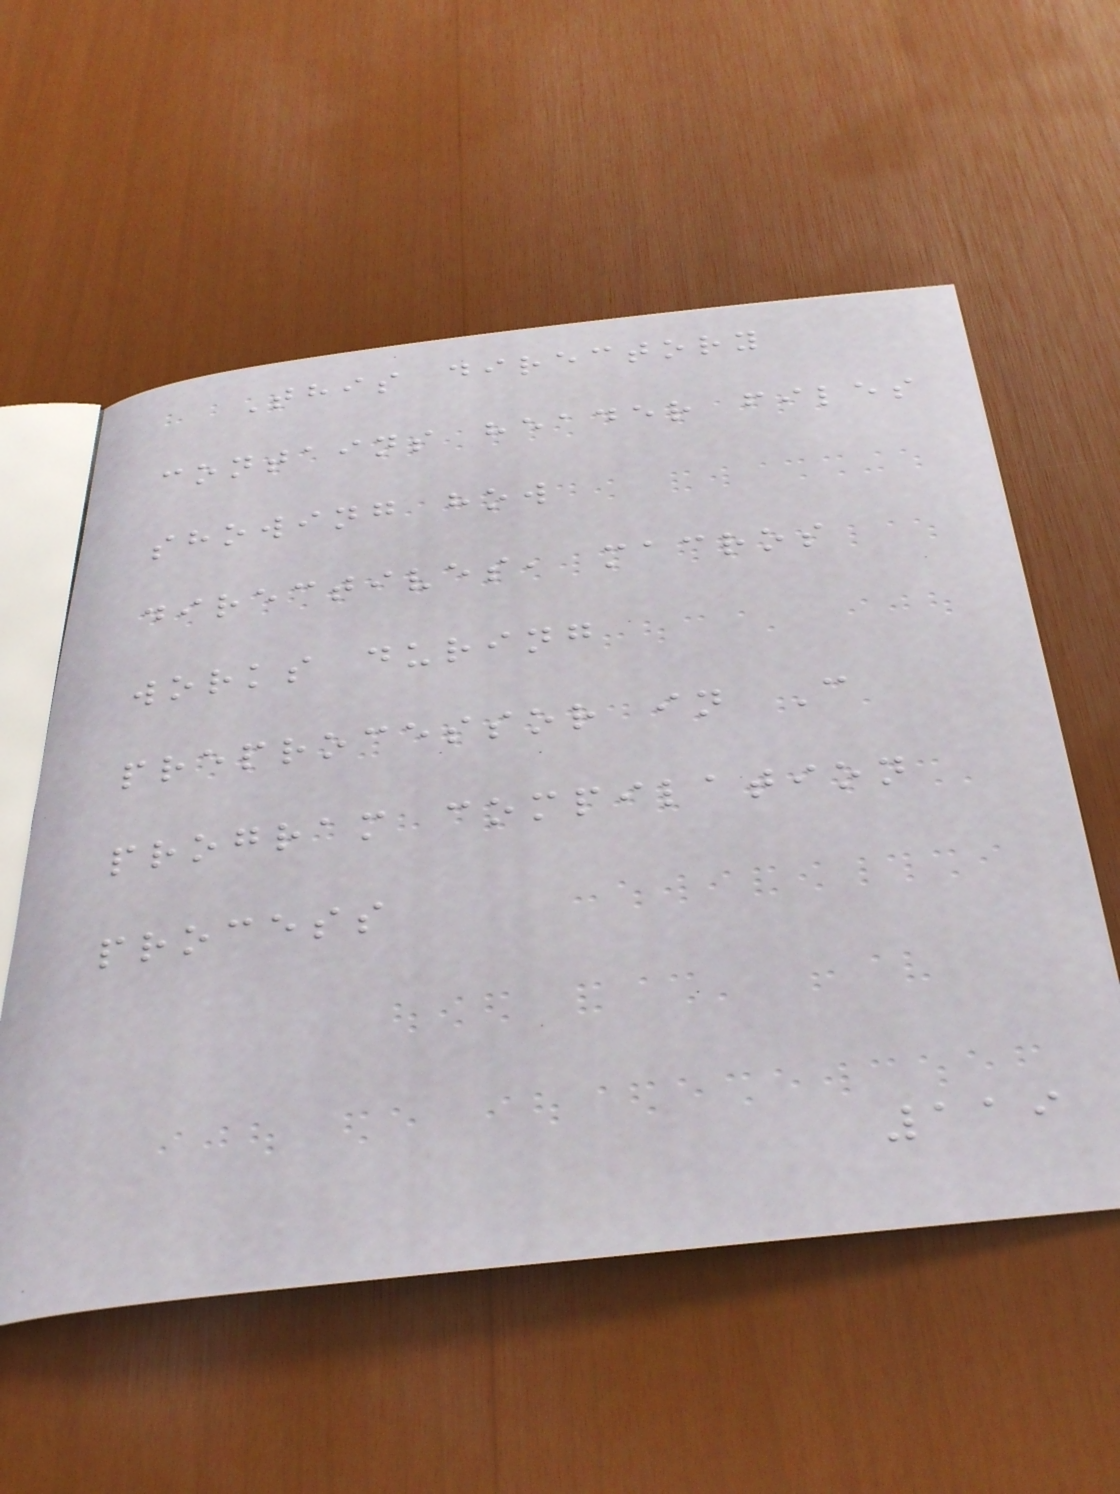This directory
contains header files
showing how
directives, macros
works during
preprocessor in C
program compilation
process
119
